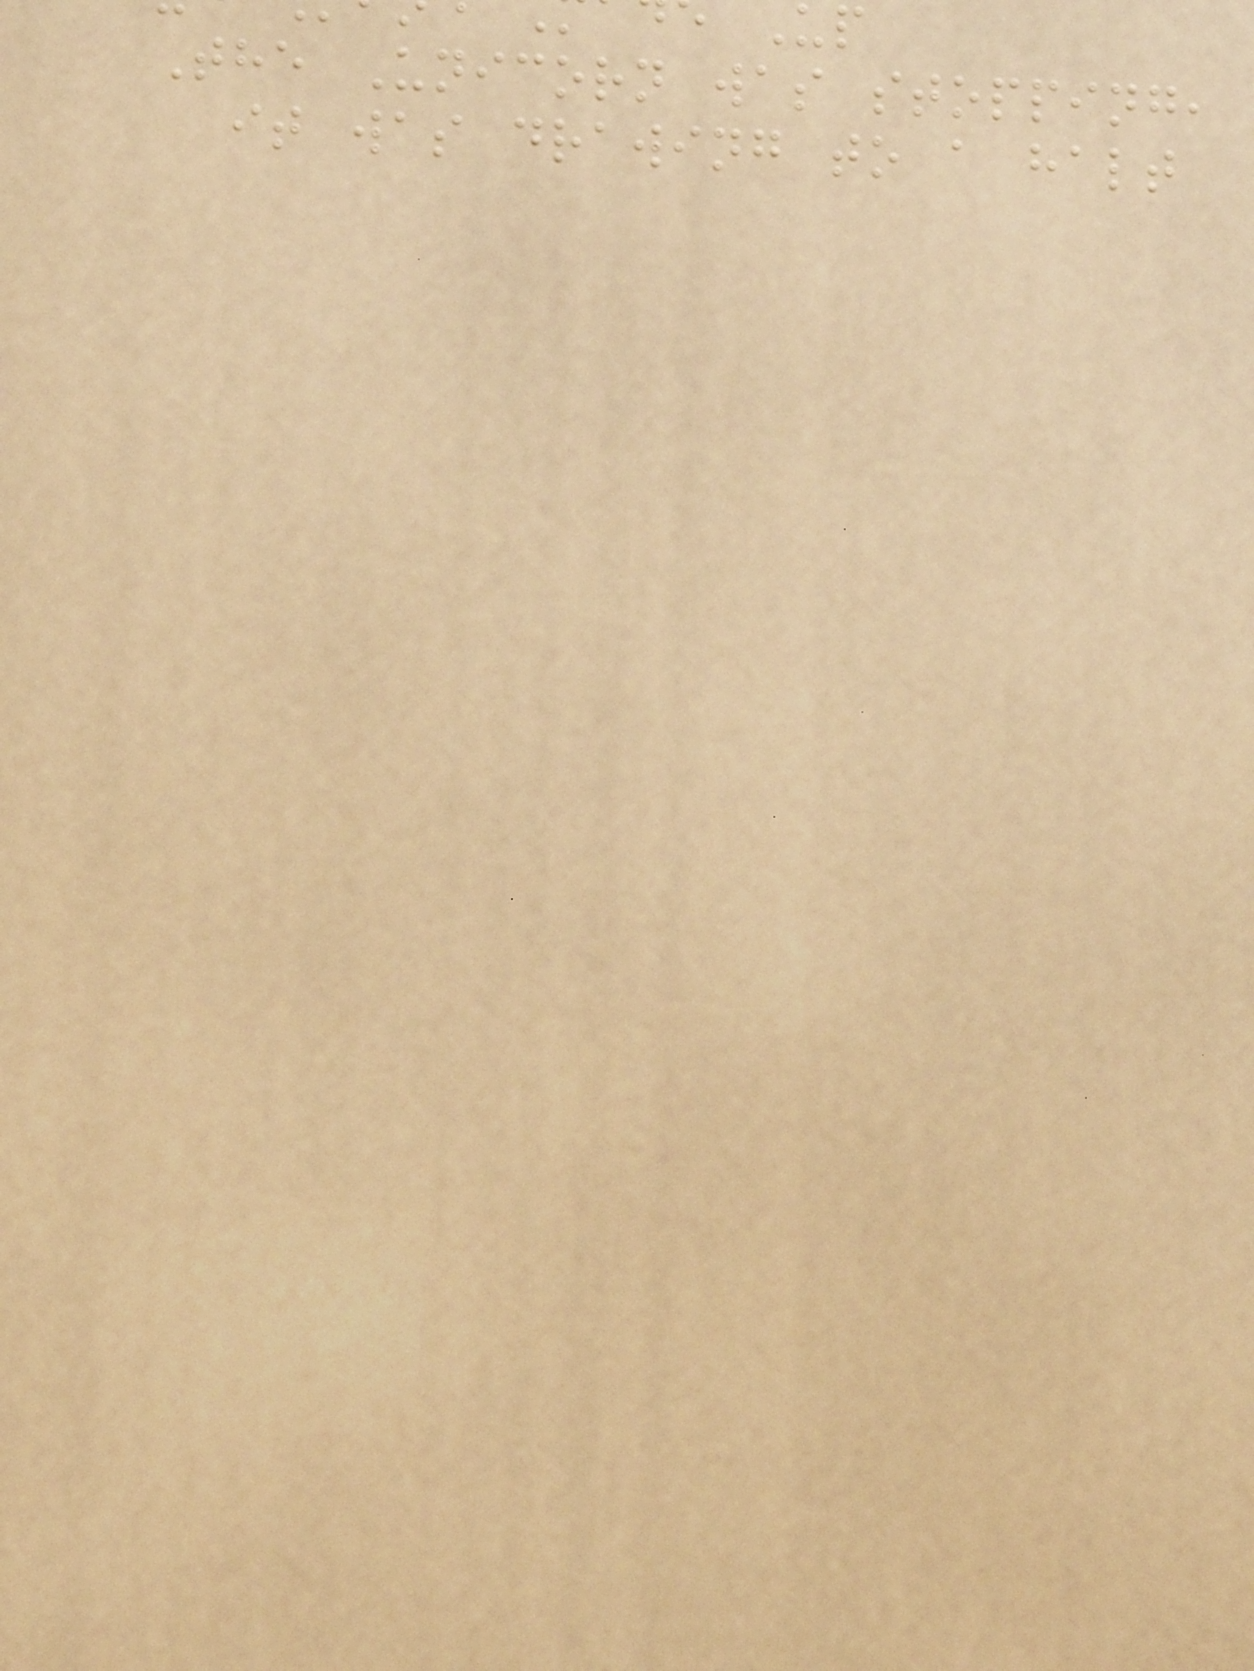The Unicorn was stopping,
it was drawing to a halt
